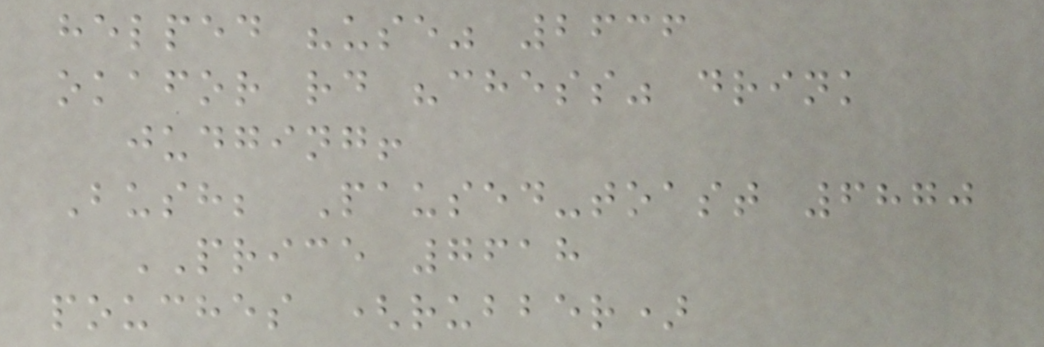helped "use" 2636
okafor rd "chess" drink
judging!
Bush; Paused-toast 6870
PRICE 7618
pouches (rubber)
